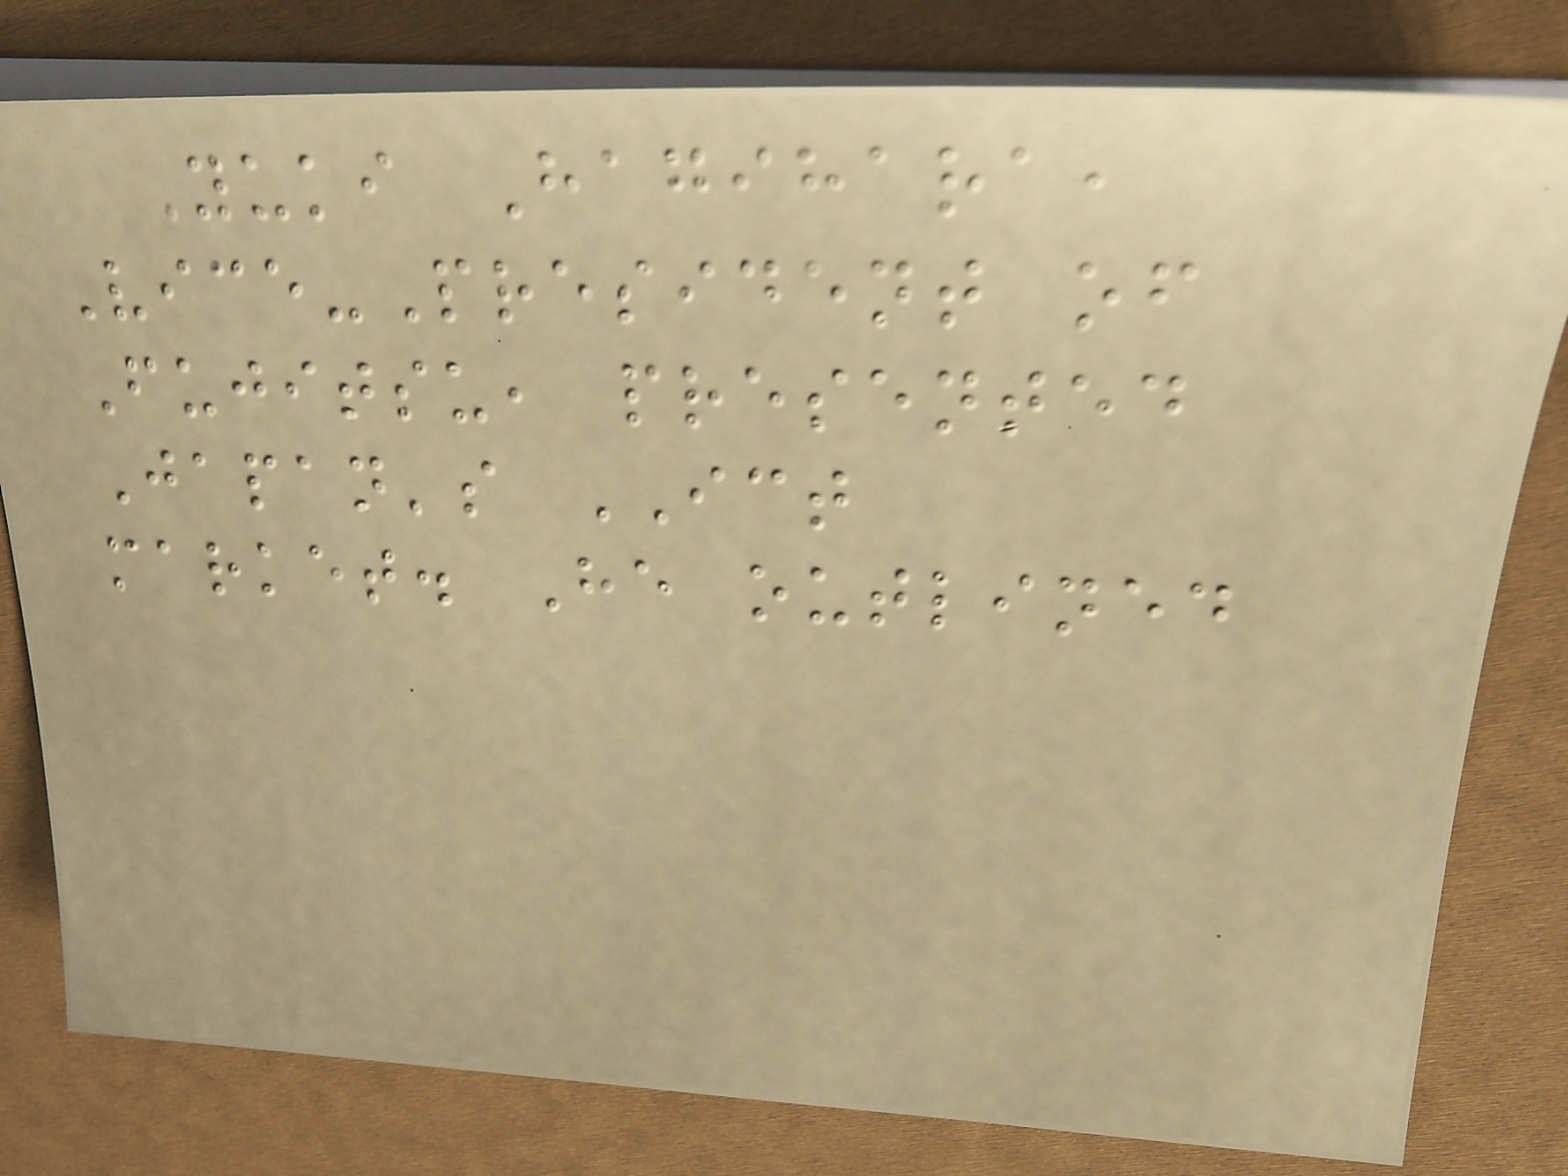Yuki Hagihara,
Vice-President of
Fujitsu, presented
Japan's ICT
market. He outlined
